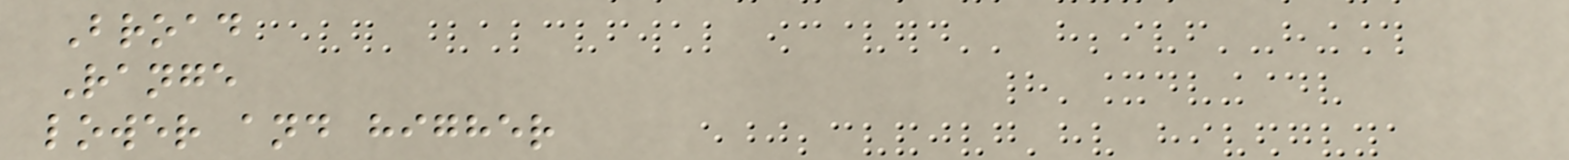Broad
Range
lower and higher
